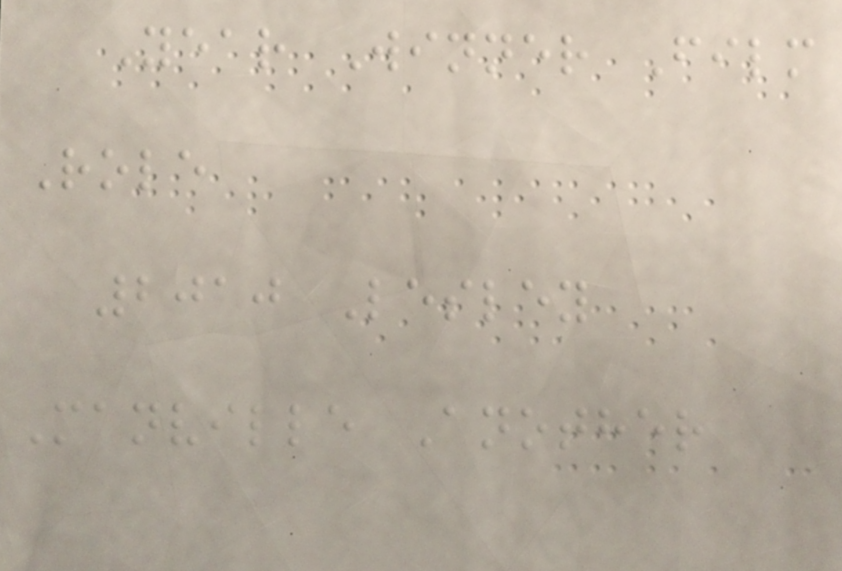Year Winner Film
Role
2010 Lesley
Manville Another
